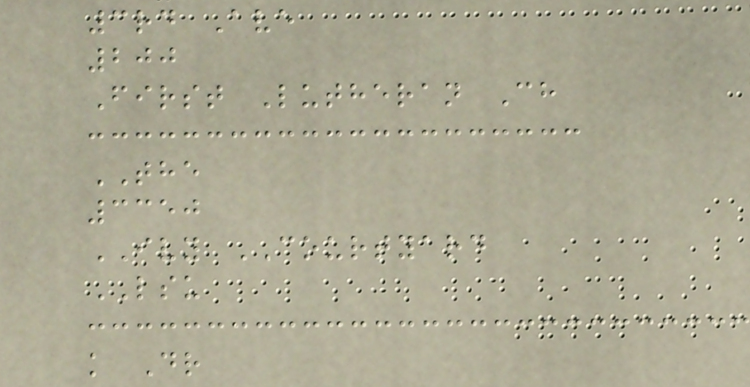3rd Ave
200
First Lutheran Ch
THE
3350
IVY COURTYARD
LSU
k Dr
